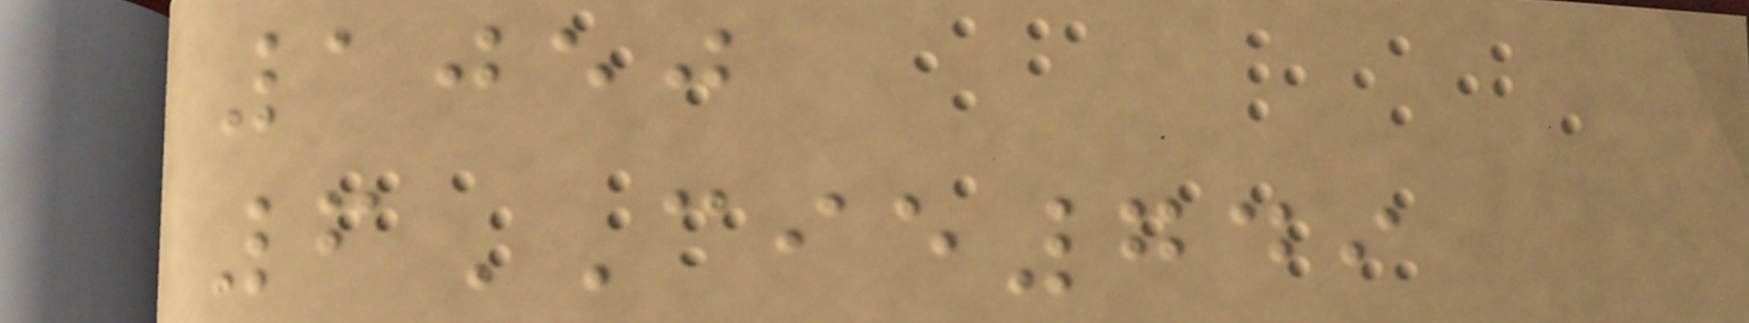1050
6CIE749
